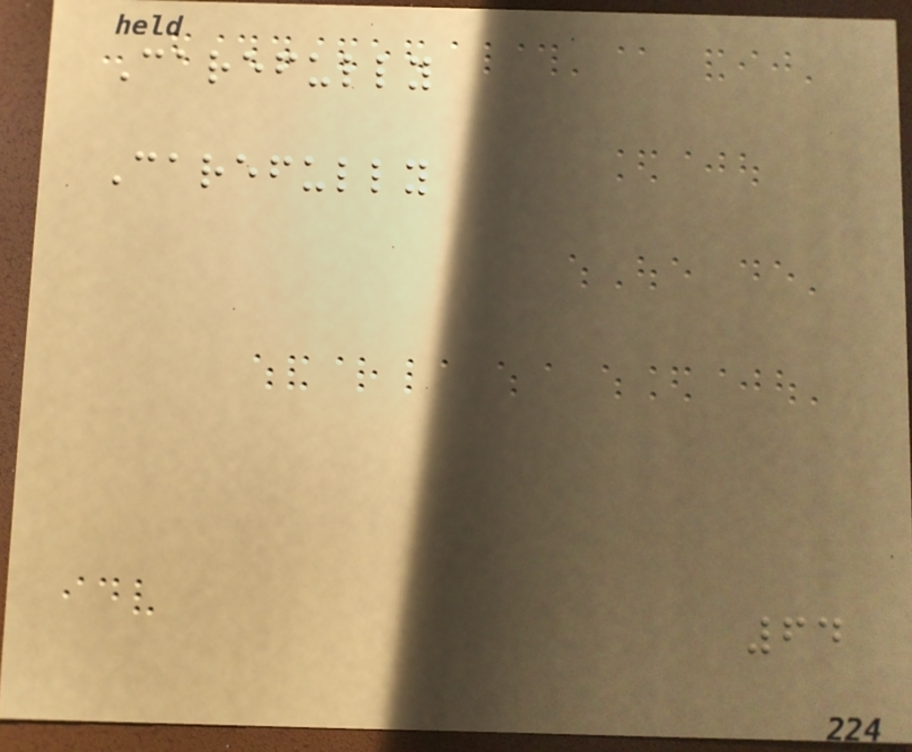Carefully
Carefully
64
